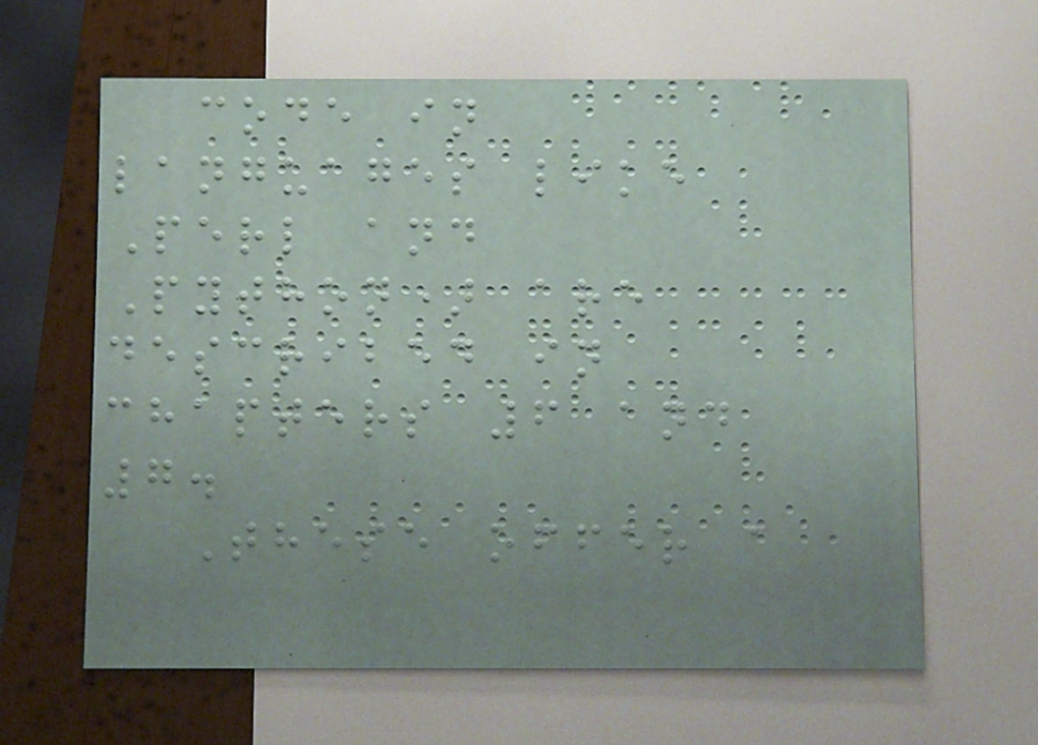code in
languages like
Perl and
Python) are
described in
chapters 6 and
7.
These offer a
